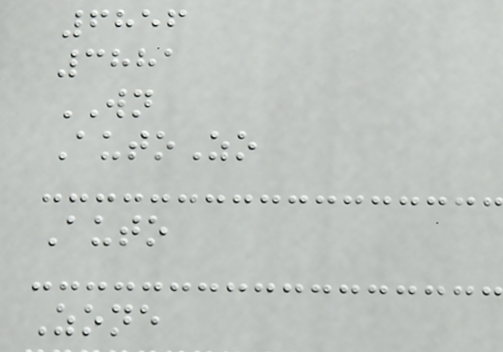6856
3881
WN
AutoZo
Auto
Zone
